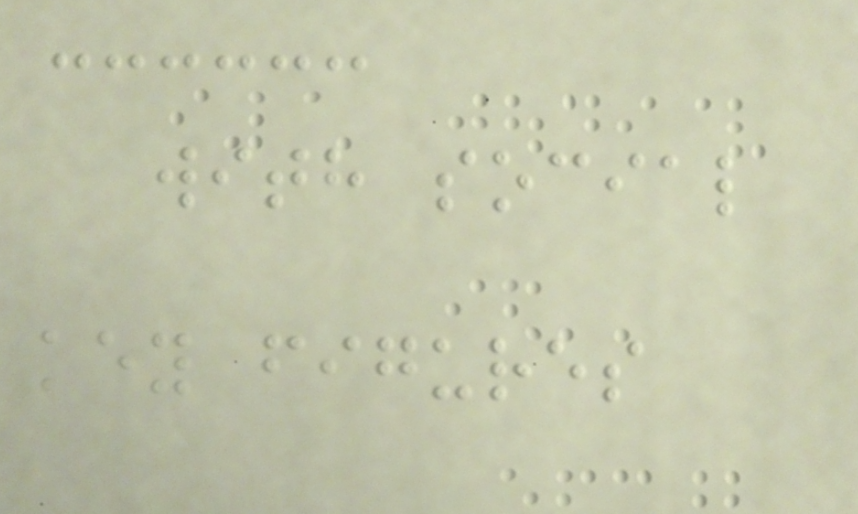with social
key figures
